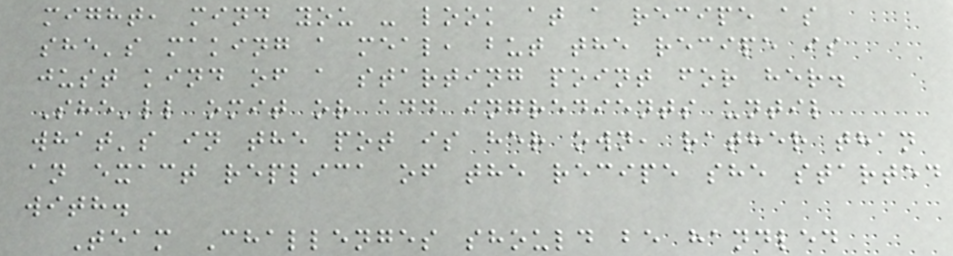might, mind you - look at a recipe as
she's making a meal, but the recipe is
just kind of a starting point for her.
She'll omit or add ingredients until
what's in the pot is her own, rather than
an exact replica of the recipe she started
with.
Team Challenges should be handled
